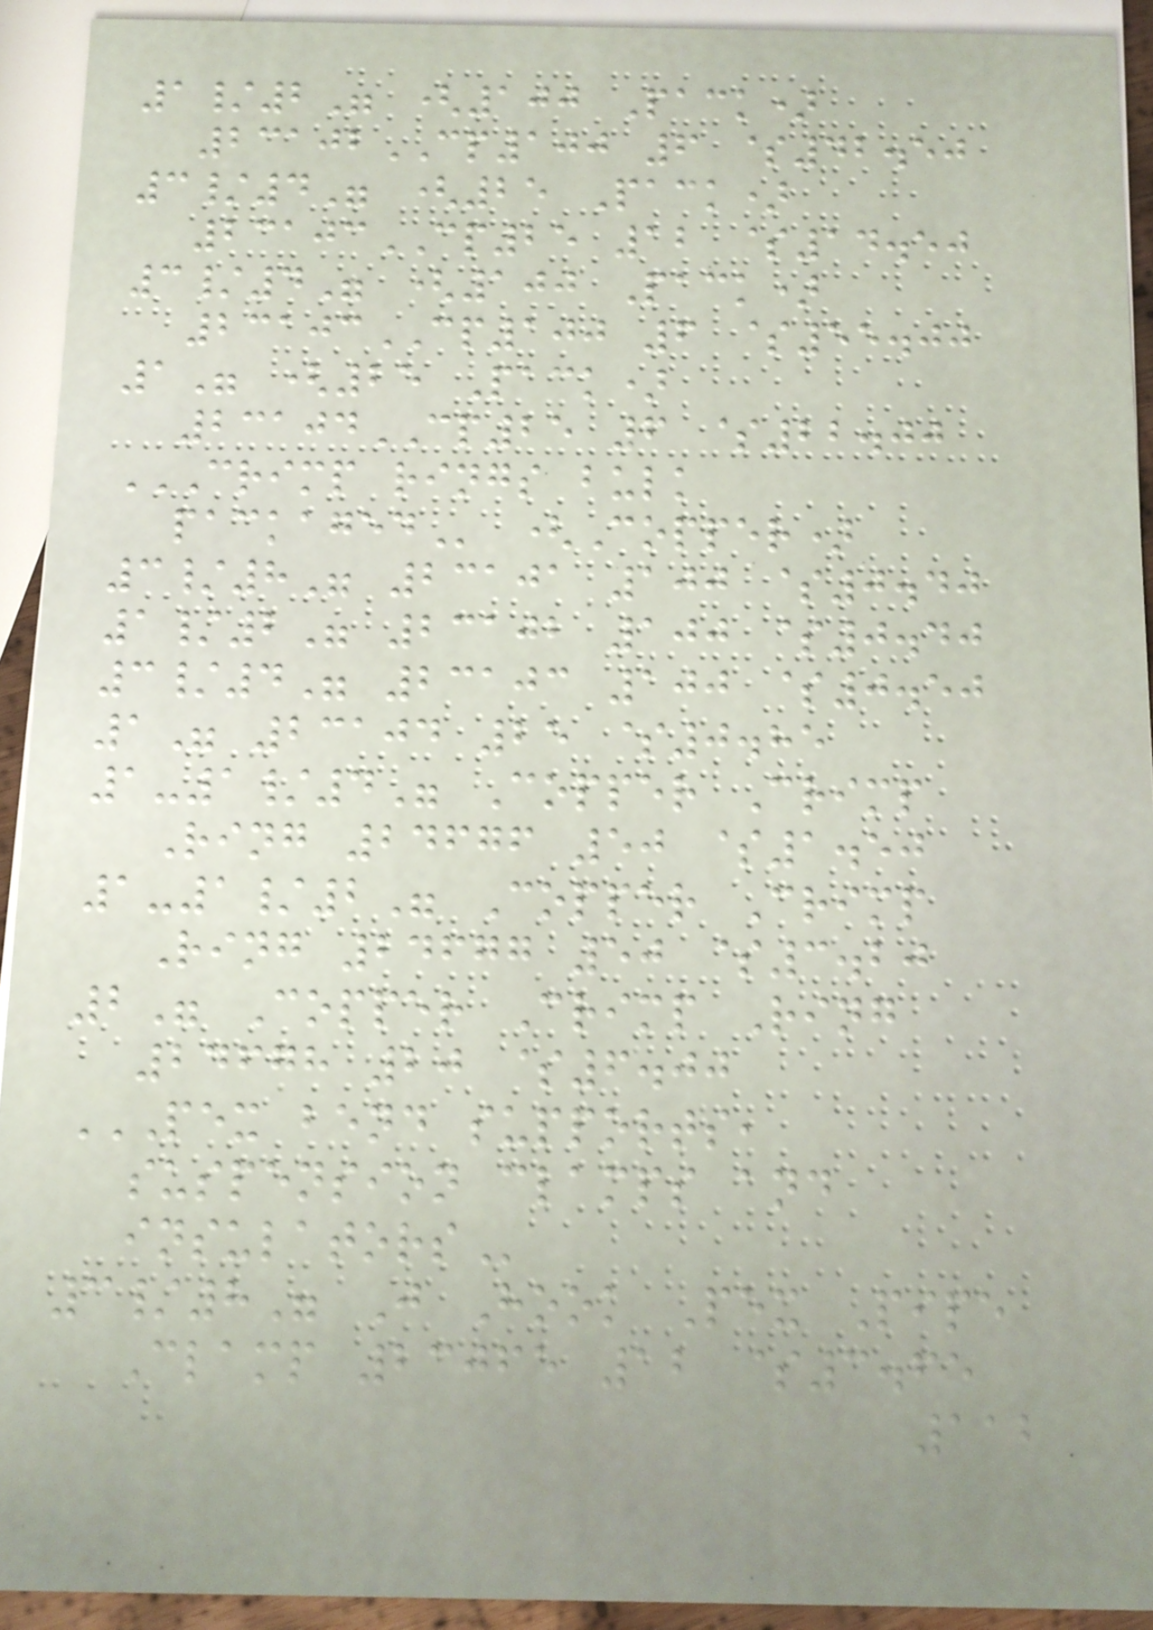1/2" (100 Pack)
23102CP100 6 $42.50
3/4" (25 Pack)
23103CP25 12 $14.50
3/4" (100 Pack)
23103CP100 6 $55.00
1" (25 Pack)
23104CP25 6 $22.00
CRIMP RINGS BULK
PACKAGED (Copper)
3/8" 23101 100 $0.40
1/2" 23102 100 $0.40
3/4" 23103 100 $0.50
1" 23104 25 $0.85
1-1/4" Copper Crimp
Ring 24676 50 $1.50
1-1/2" Copper Crimp
Ring 24677 50 $3.20
2" Copper Crimp Ring
24678 20 $6.00
PEX BEND SUPPORTS,
SUSPENSION CLAMPS AND
INSULATORS
3/8" J Hook Pex Pipe
Clamp 23065 12 $3.65
112
